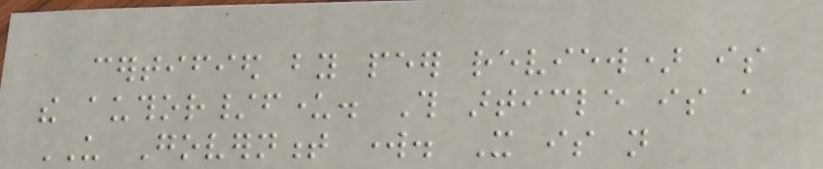certified by peer review) is
the author/funder. This article is a
US Government work. It is not
